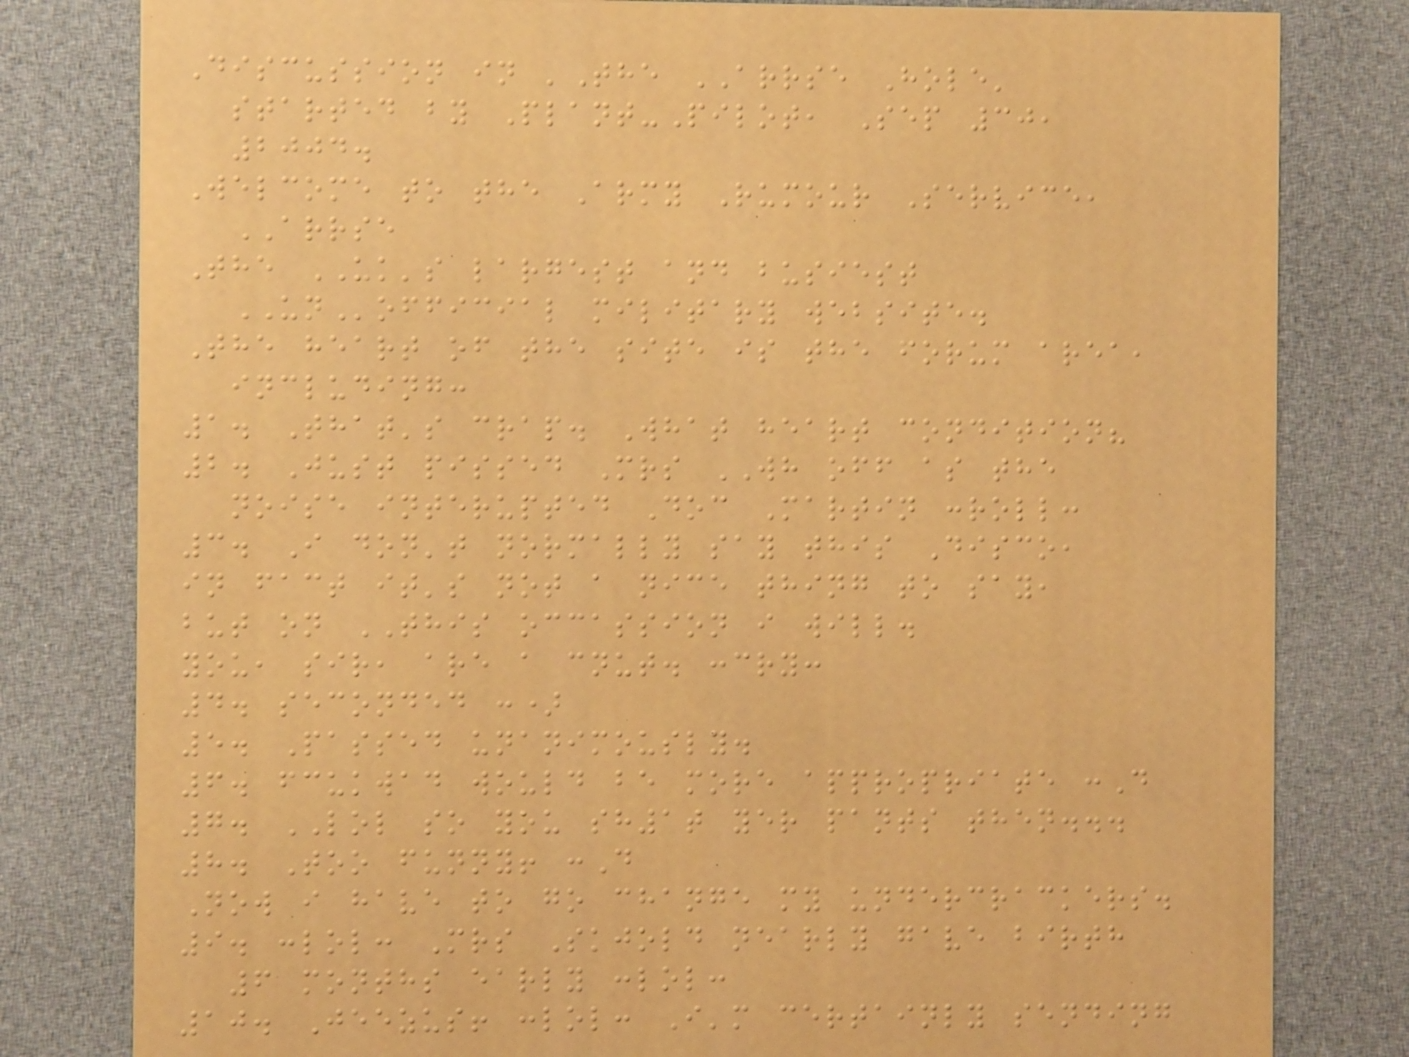Discussion in 'The ARRSE Hole'
started by Plant-Pilot, Sep 30,
2004.
Welcome to the Army Rumour Service,
ARRSE
The UK's largest and busiest
UNofficial military website.
The heart of the site is the forum area,
including:
1. That's crap. What heart condition?
2. Just pissed Mrs WH off as the
noise interupted Doc Martin :roll:
3. I don't normally say this Disco,
in fact it's not a nice thing to say,
but on THIS occassion i will.
you, sir, are a cnut. :cry:
4. seconded :)
5. Passed unanimously.
6. fcukwad would be more appropriate :D
7. LOL so you sh1t yer pants then...
8. Too funny! :D
Now i have to go change my undercrackers.
9. :lol: Mrs Skjold nearly gave birth
6 months early :lol:
10. Jeezus! :lol: I'm certainly sending
